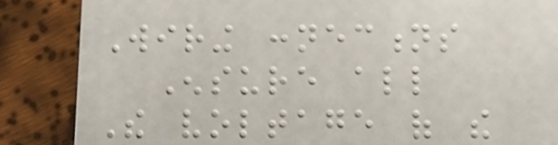Wiring connections
Ensure all
The voltage of the
